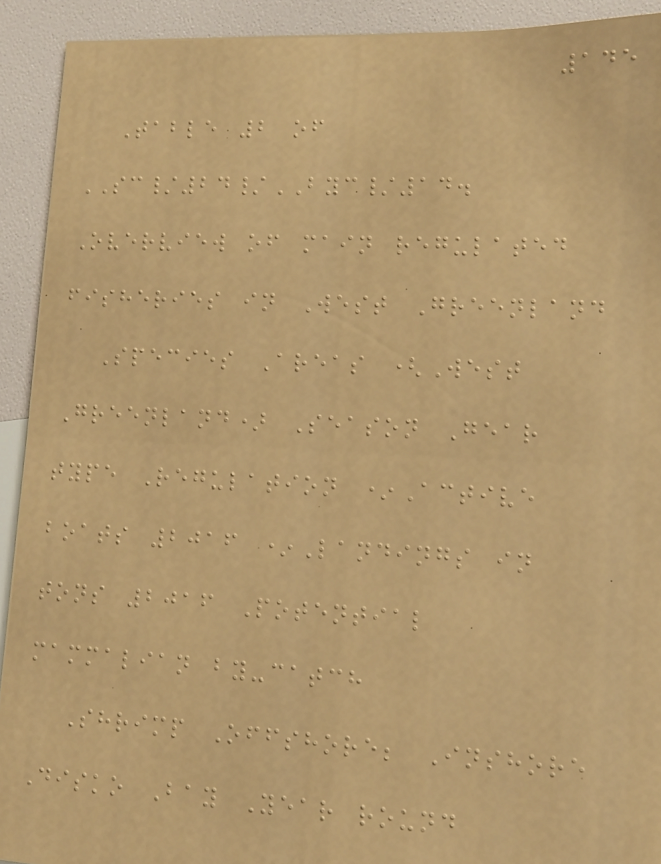145
Table 2 of
SC/24/BYC/14.
Overview of main regulated
fisheries in West Greenland
Species Areas (West
Greenland) Season Gear
type Regulation *Active
boats 2016 *Landings in
tons 2016 Potential
mammalian by-catch
Shrimp Offshore; Inshore
Disko Bay Year round
